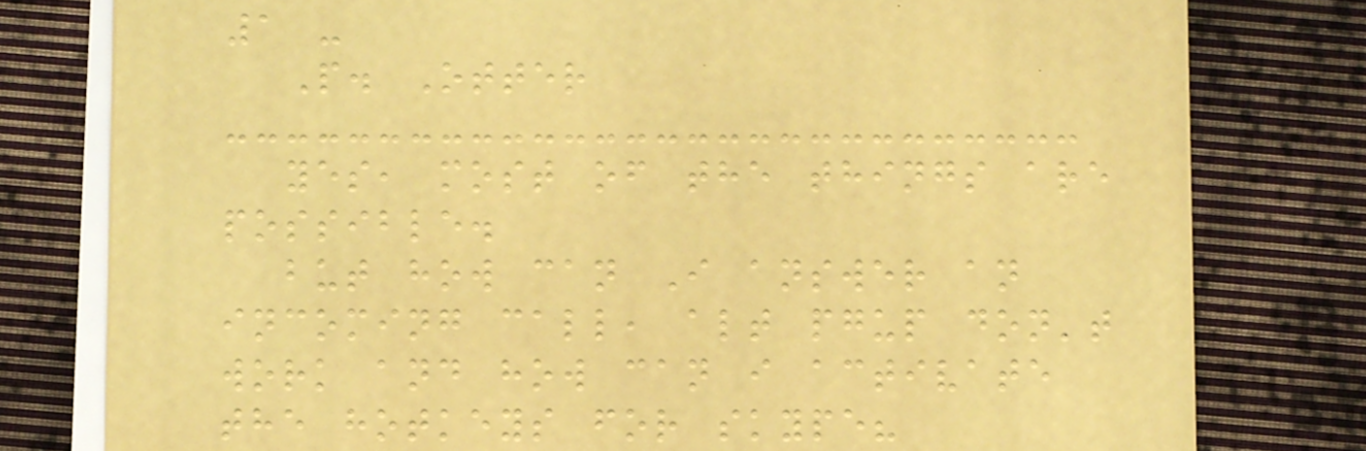1 -
P. Otter
yes, most of the things are
possible.
but how can I answer an
incoming call, alt pgup don't
work and how can i activate
the hotkeys for skype?
